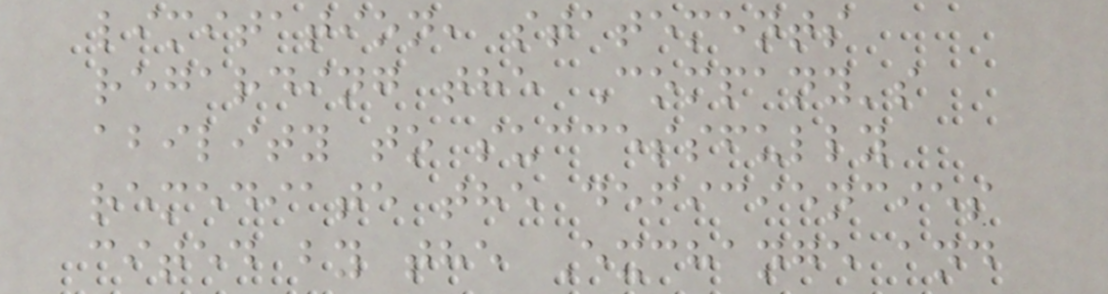limitation, statements
regarding the Company's
ability to successfully
remediate the deficiencies
cited by the Exchange and
